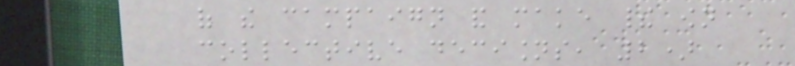of the campaign and make their own
collective decisions, 2)
